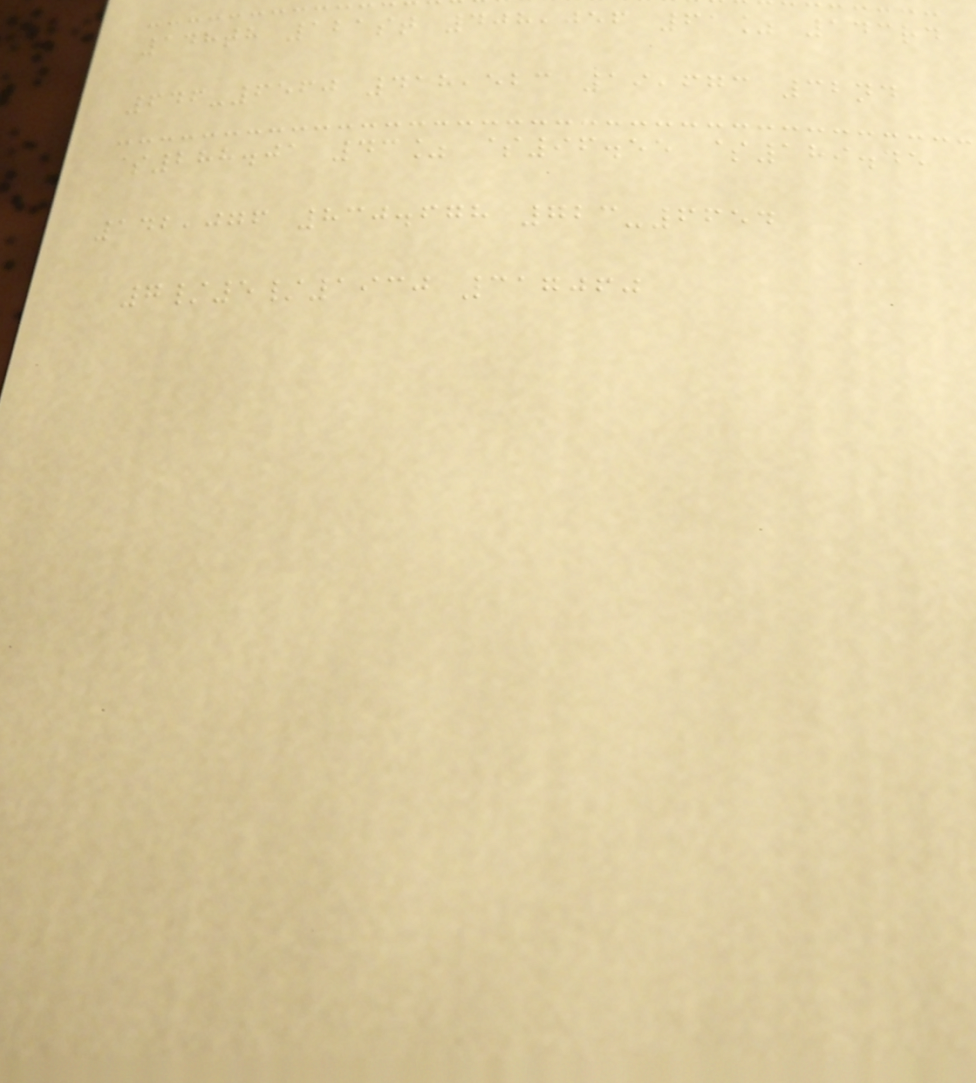148th 121st 408,056 61% 143rd
646-6560 418,523 19,673 32nd
$288.01 43% $96.55 $189.45
142,076 830.678 723-6654
7/5/1930 317060
